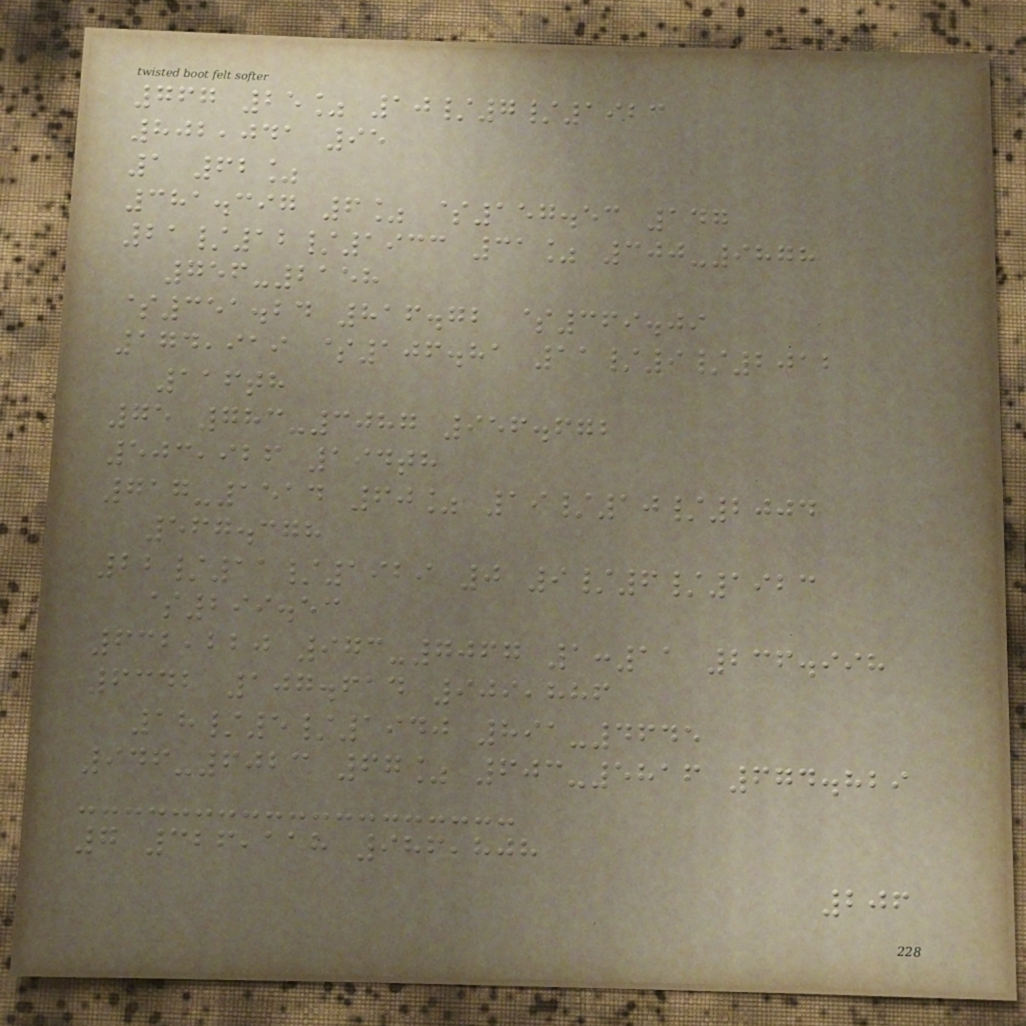767 25% 10/7/1923
802,041 95
1 62%
381.397 6% $157.53 147
21/12/1933 31% 300-9878
756-2158
$351.24 816.72 $369.09
174,919 $106.81 11/9/2012
116th
75 783-3087 956.672
503,926 194th
717-1514 60% 19/10/2004
567.378
22/11/1929 0 9/6/1923
$299.53
632,220 973-7067 1:11 236.998
6342 107.614 909,886
18/5/1940 891-4645
946-6023 67% 603-5816 674.829
7 326,118 986,808
206
